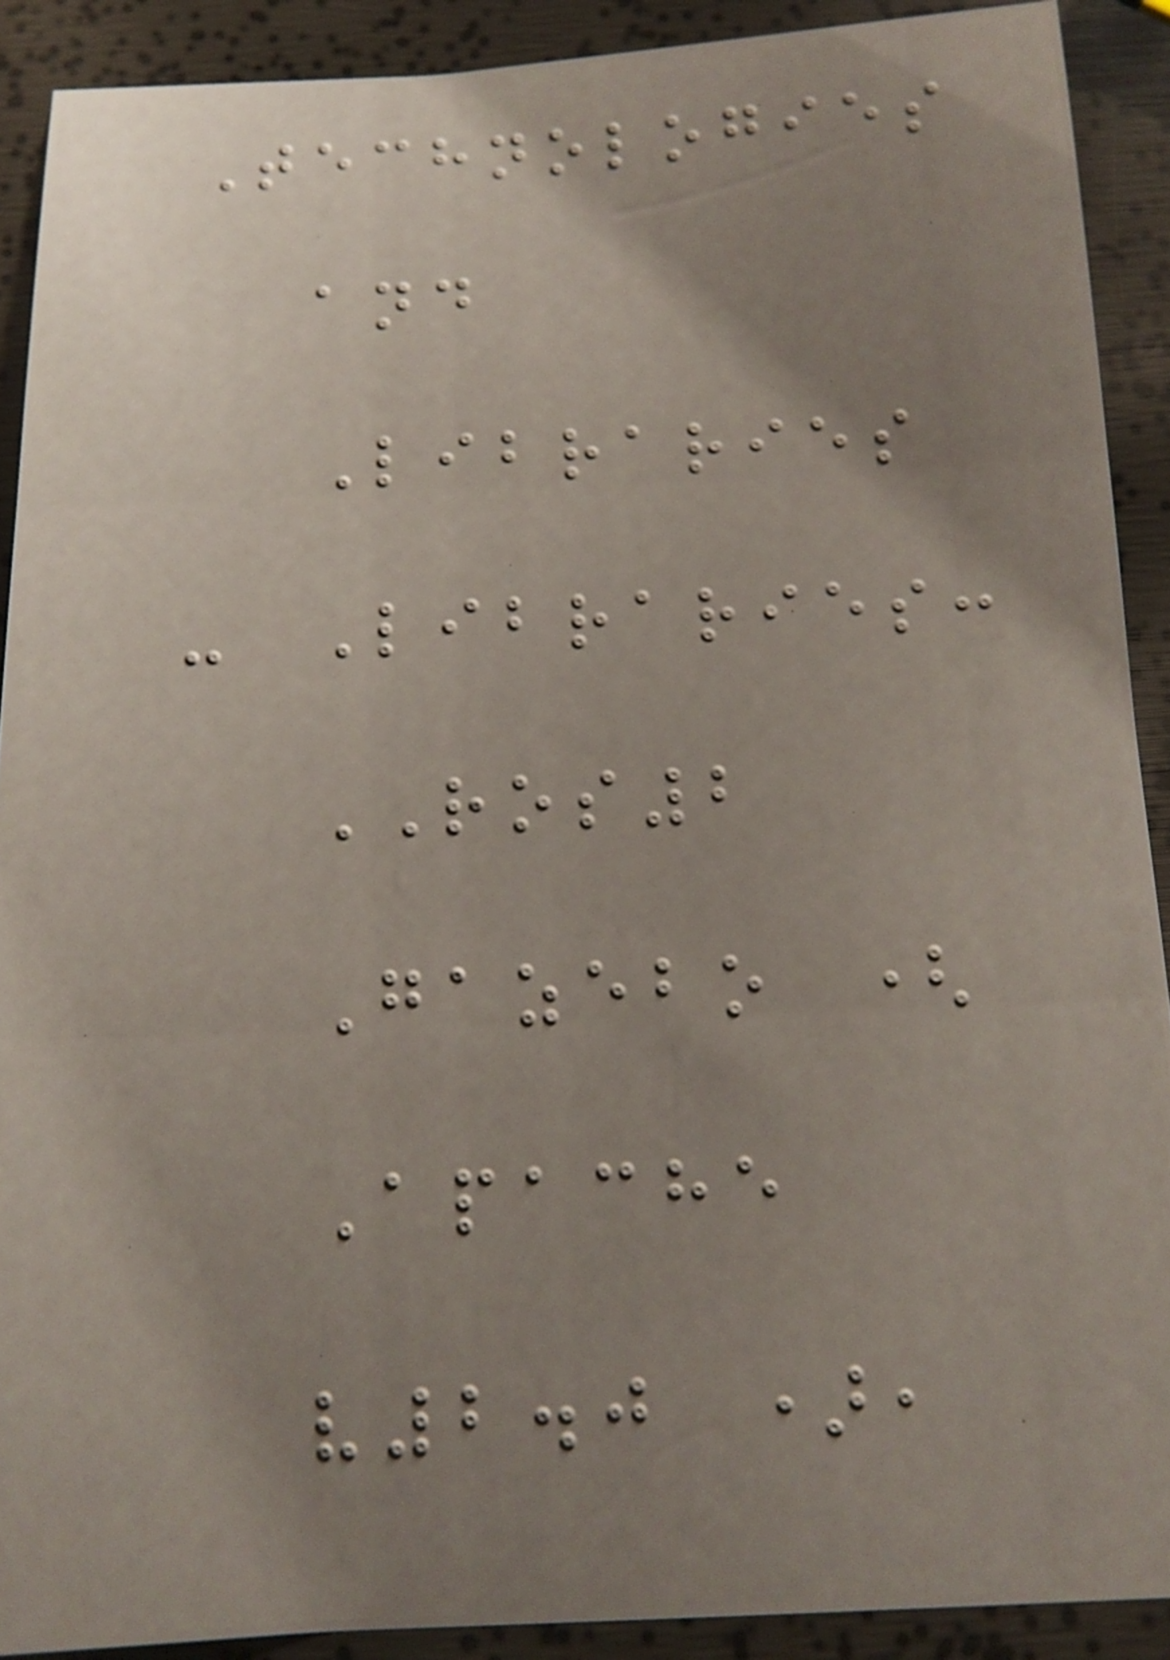Technologies
and
Libraries
- Libraries:
ROS2
Gazebo (
Apache
v2.0 ),
